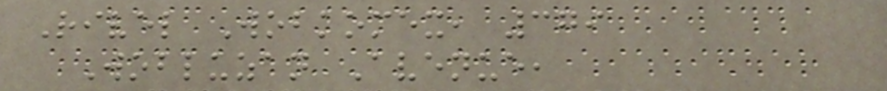Rivel Wobkomex, 379
Wobluzan Avenue,
